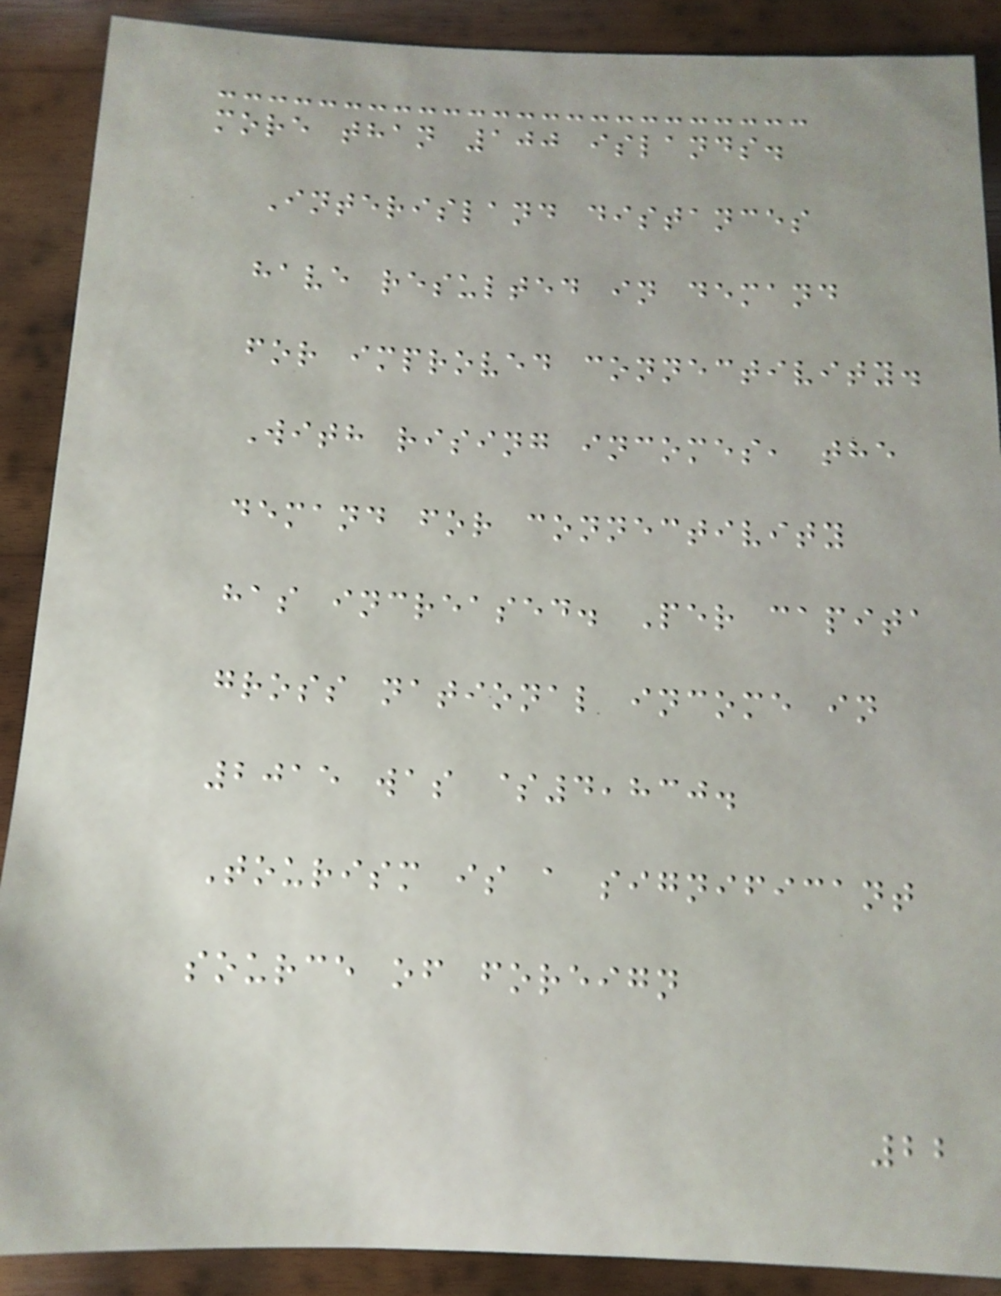more than 100 islands.
Interisland distances
have resulted in demand
for improved connectivity.
With rising incomes, the
demand for connectivity
has increased. Per capita
gross national income in
2015 was $4,830.
Tourism is a significant
source of foreign
22
